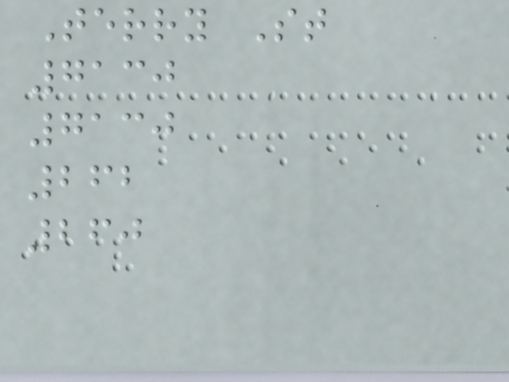Terry St
7130
7130
262
260
